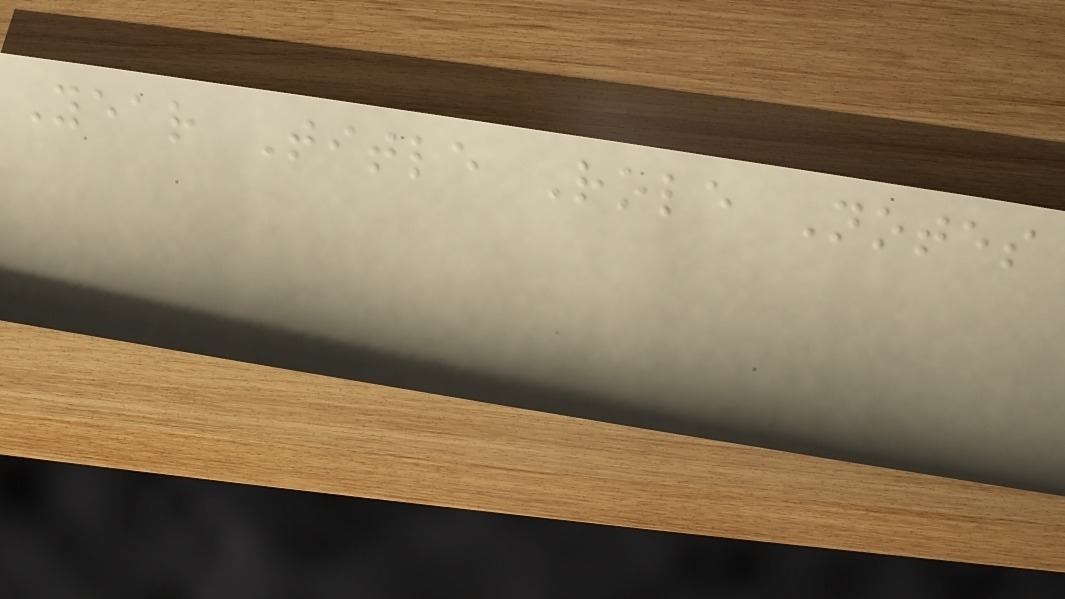Year Title Role Notes
